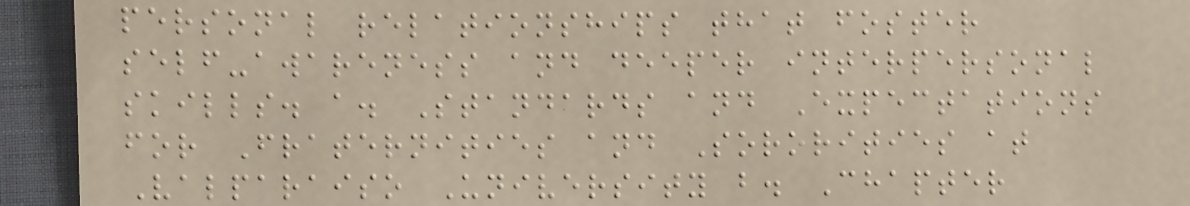personal relationships that foster
self-awareness and deeper interpersonal
skills. a. Standards and Expectations
for Fraternities and Sororities at
Valparaiso University b. Chapter
